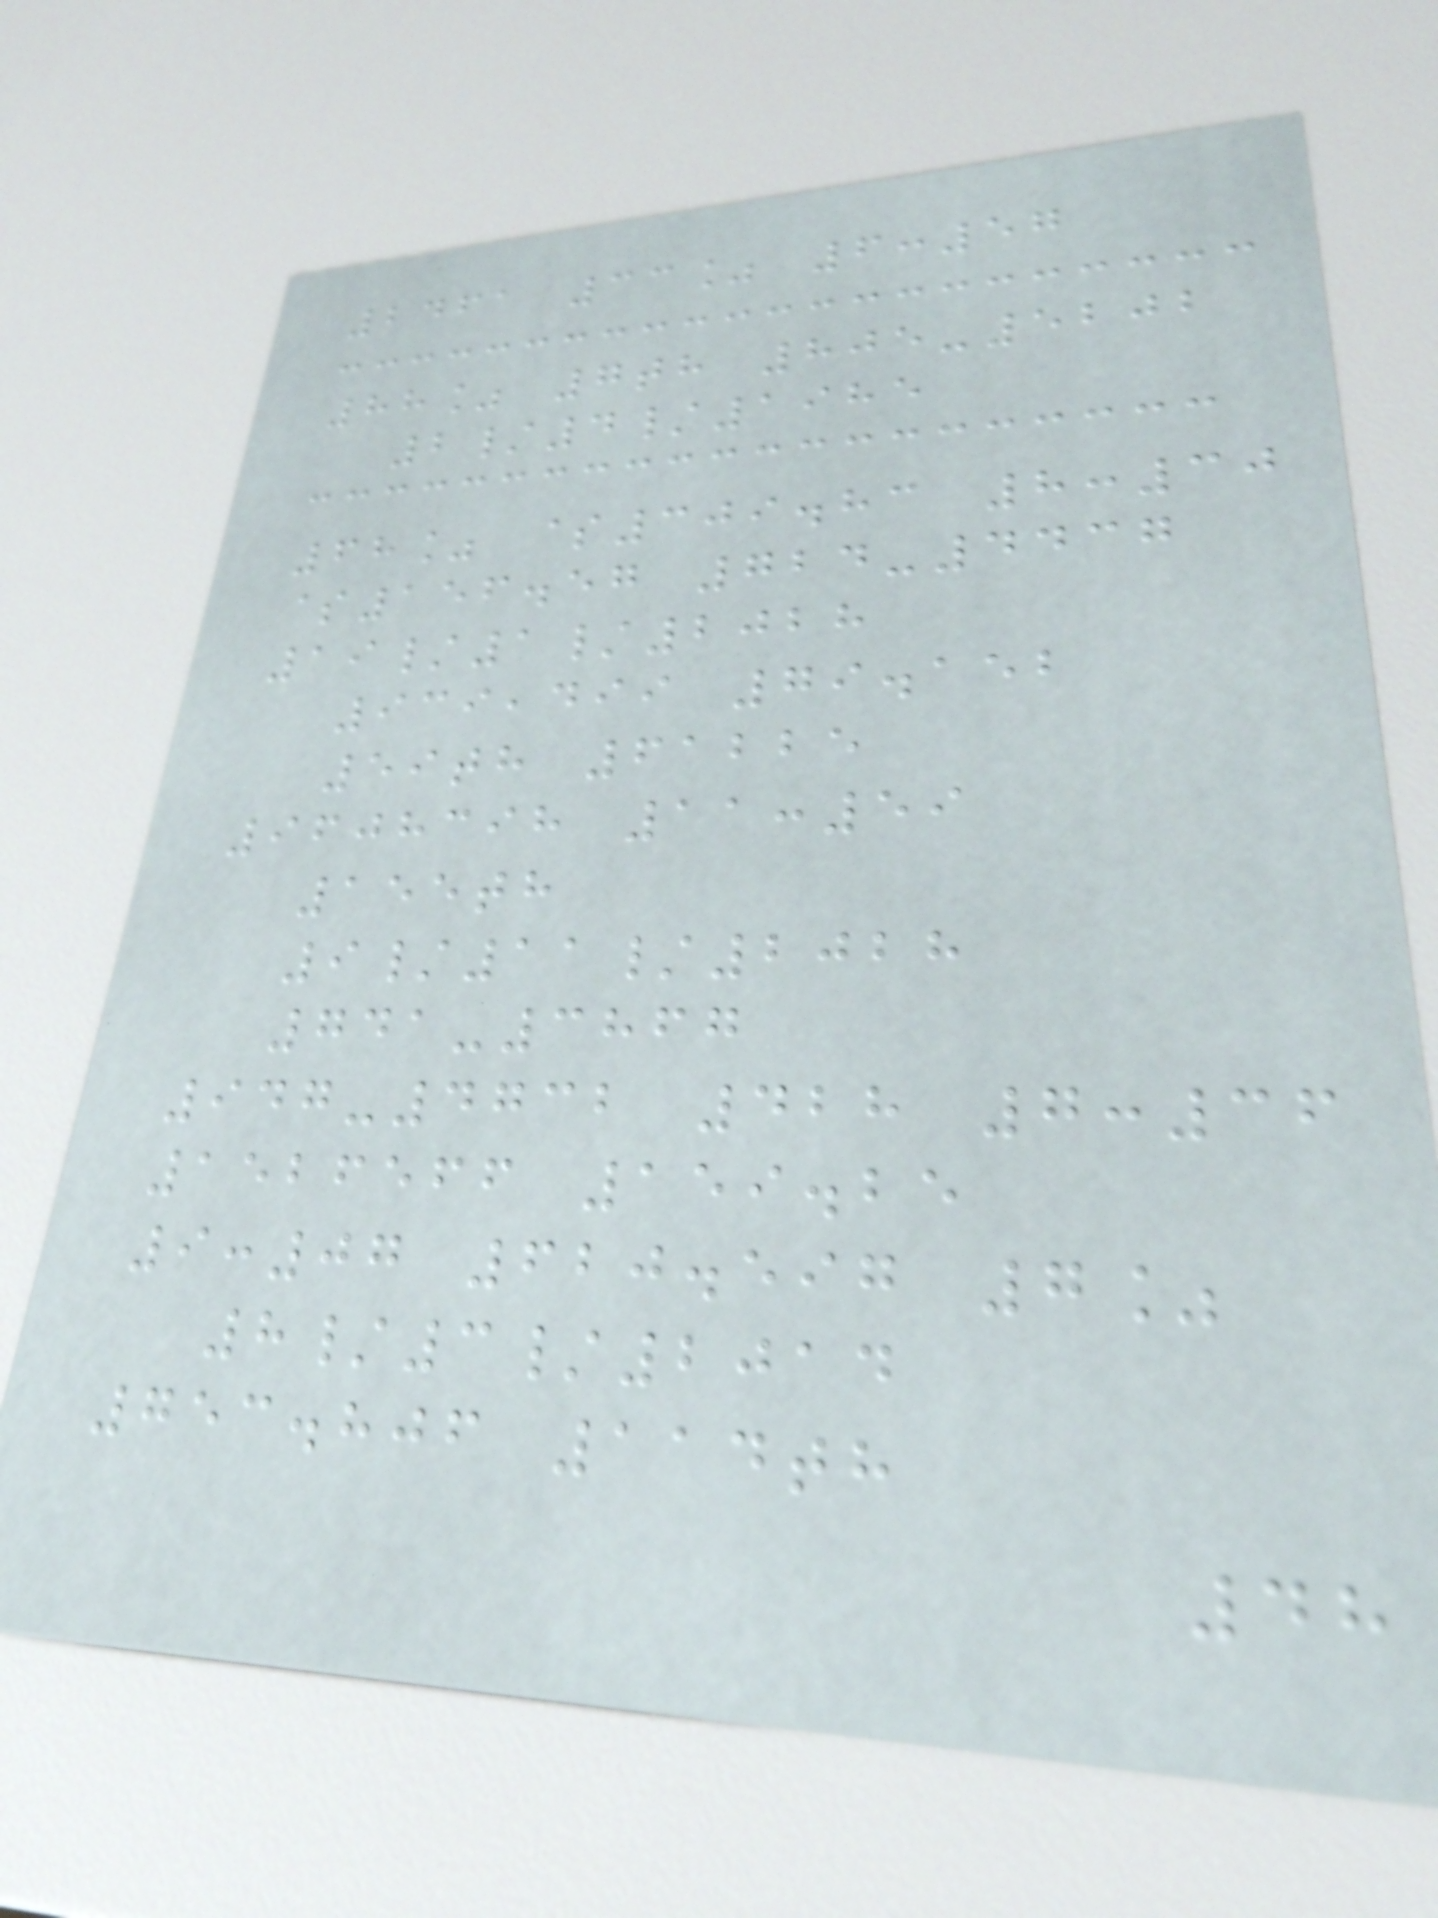2461 33% 6:57
88% 7th 805-5202
2/4/1985
68% $309.83 8:30
$156.57 724-4437
19/1/2028
939,499 79.152
59th 61225
9608398 11:59
155th
9/11/2028
741-3867
947-4732 428 7:36
1526566 159.25
9:07 620.597 7%
8/3/2014
753.806 114th
48
